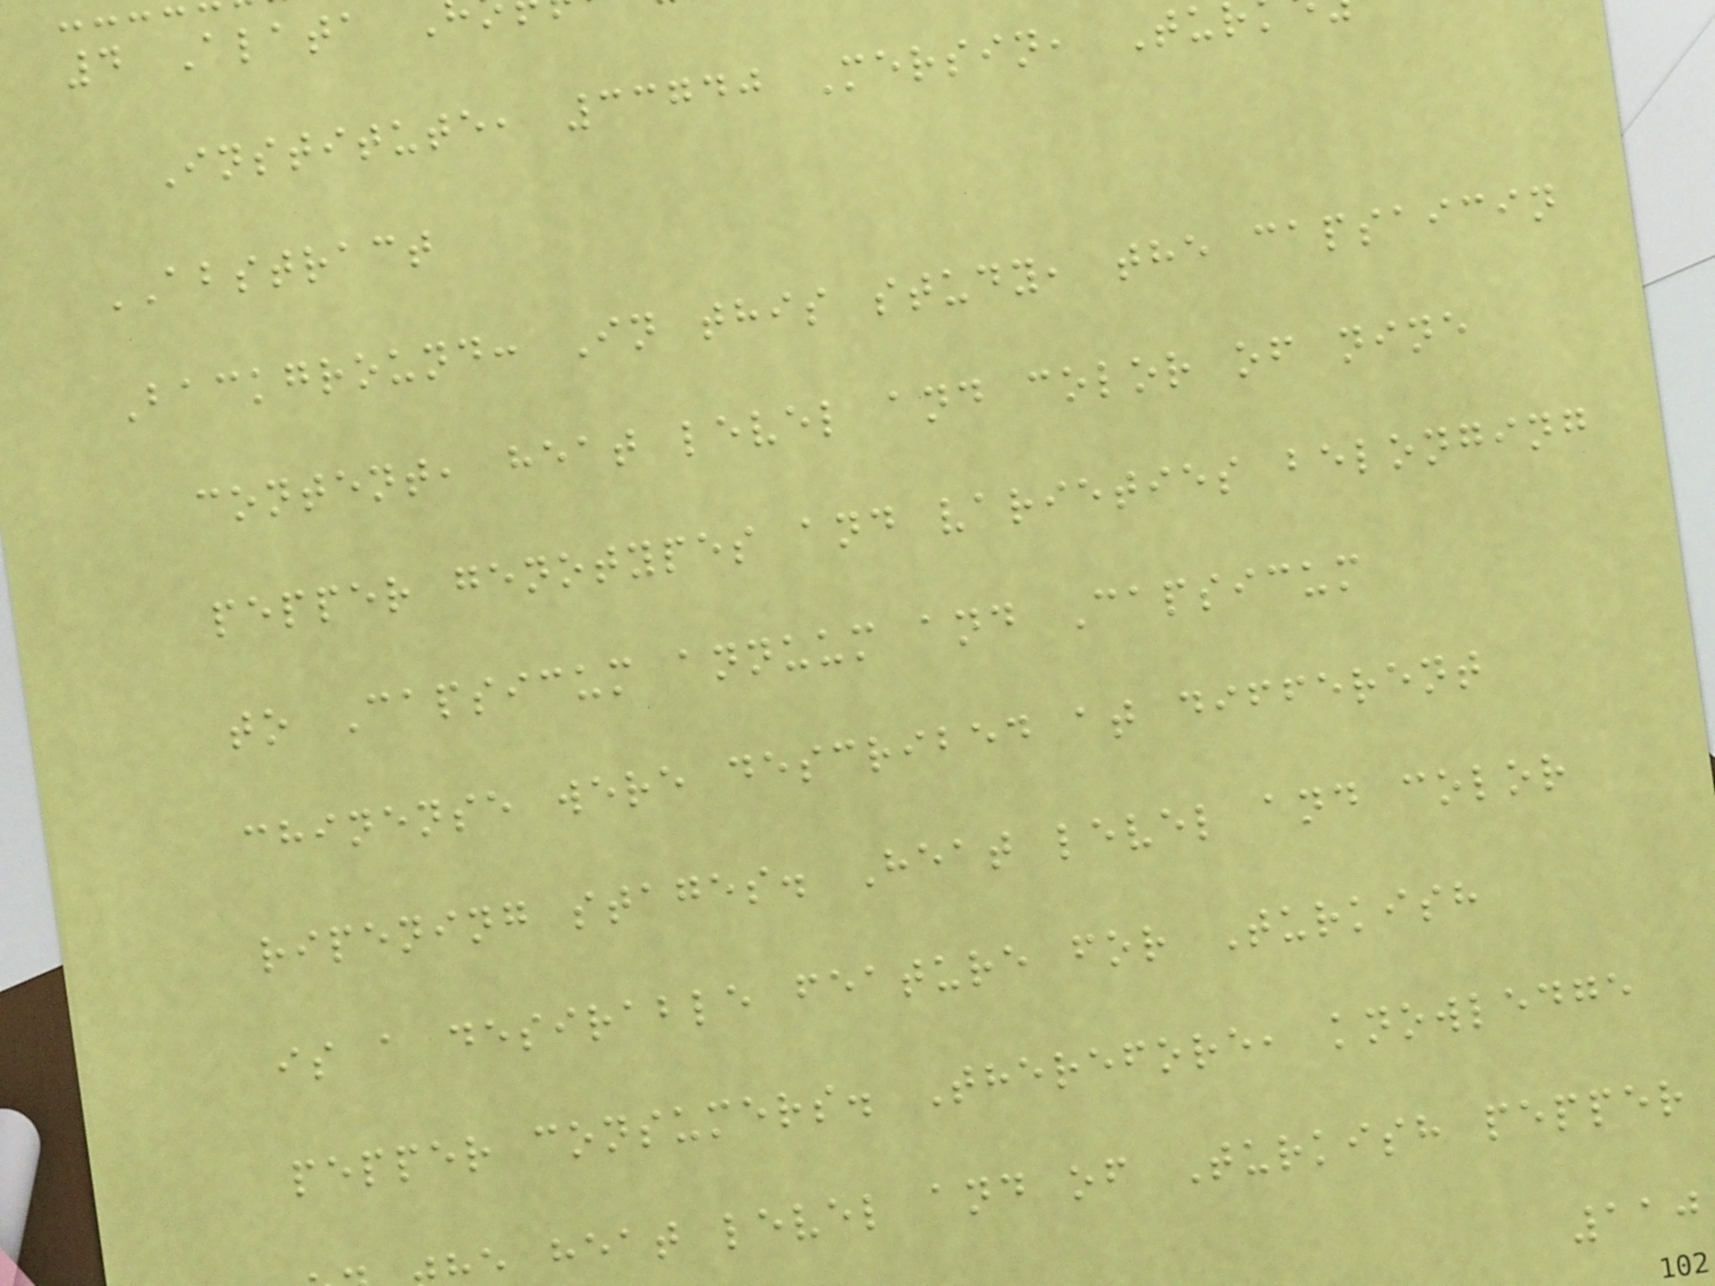4 Alata
Institute, 33740 Mersin, Tu
ABSTRACT
Background: In this study, the capsaicin
content, heat level and color of nine
pepper genotypes and varieties belonging
to Capsicum annuum and Capsicum
chinense were described at different
ripening stages. Heat level and color
is a desirable feature for Turkish
pepper consumers. Therefore, knowledge
e heat level and of Turkish pepper
110
